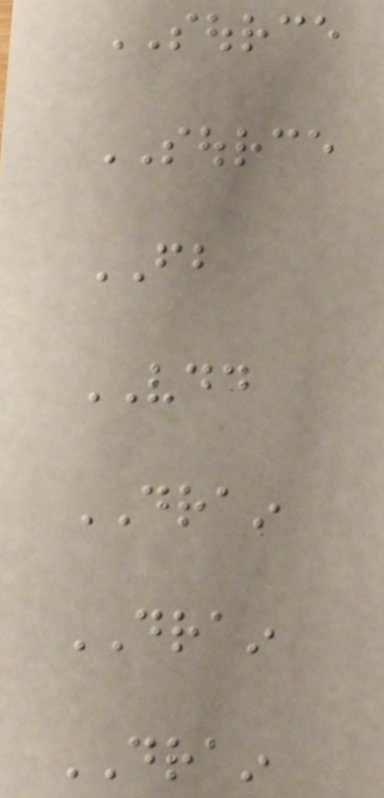SOURCE
SOURCE
FB
VDD
DRAIN
DRAIN
DRAIN
